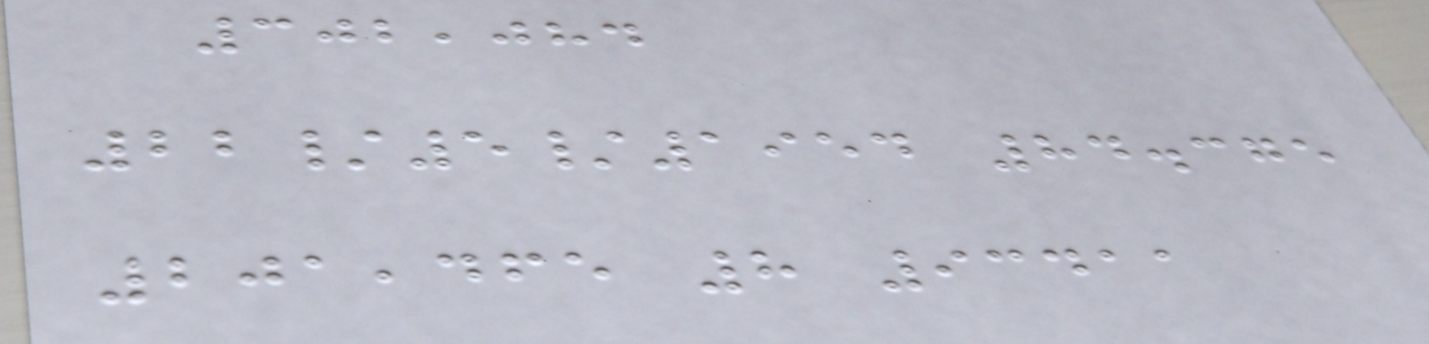302,084
22/5/1954 84.375
201,465 8 93411
